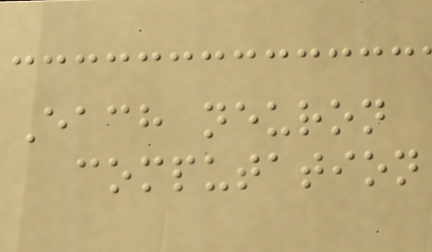Each neuron
computation
